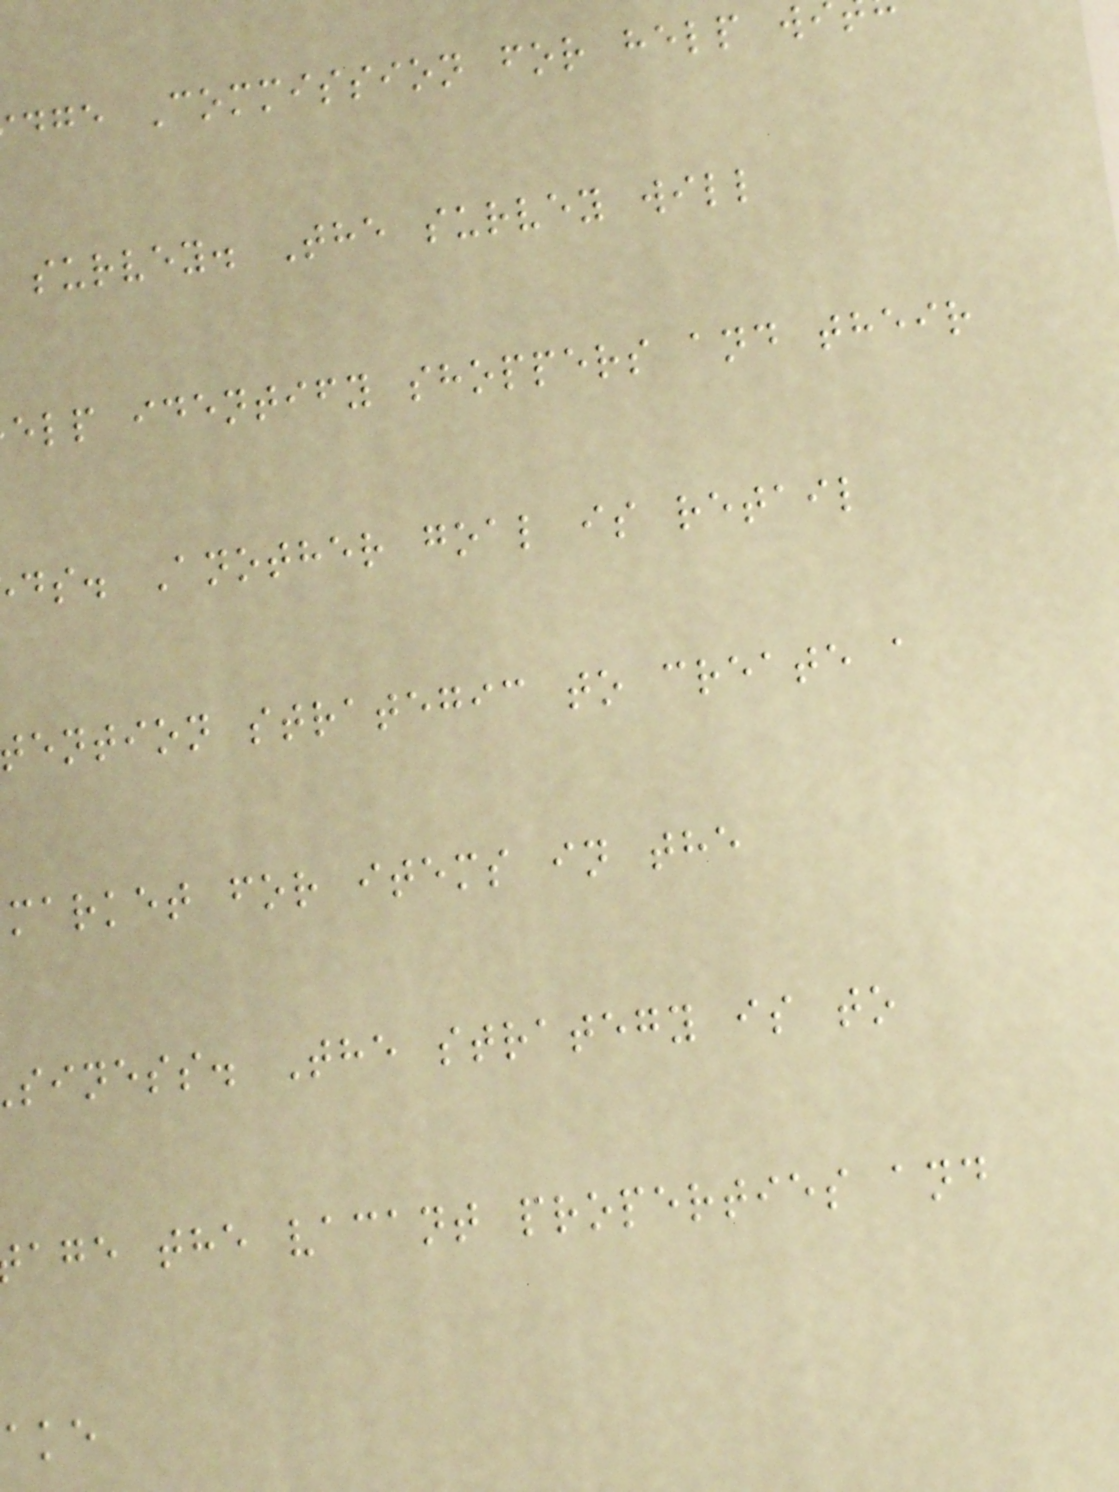dge Commission for help w
survey. The survey will
elp identify shoppers and their
ds. Another goal is retail
ention strategic to create a
market for items in the
siness. The strategy is to
age the vacant properties and
